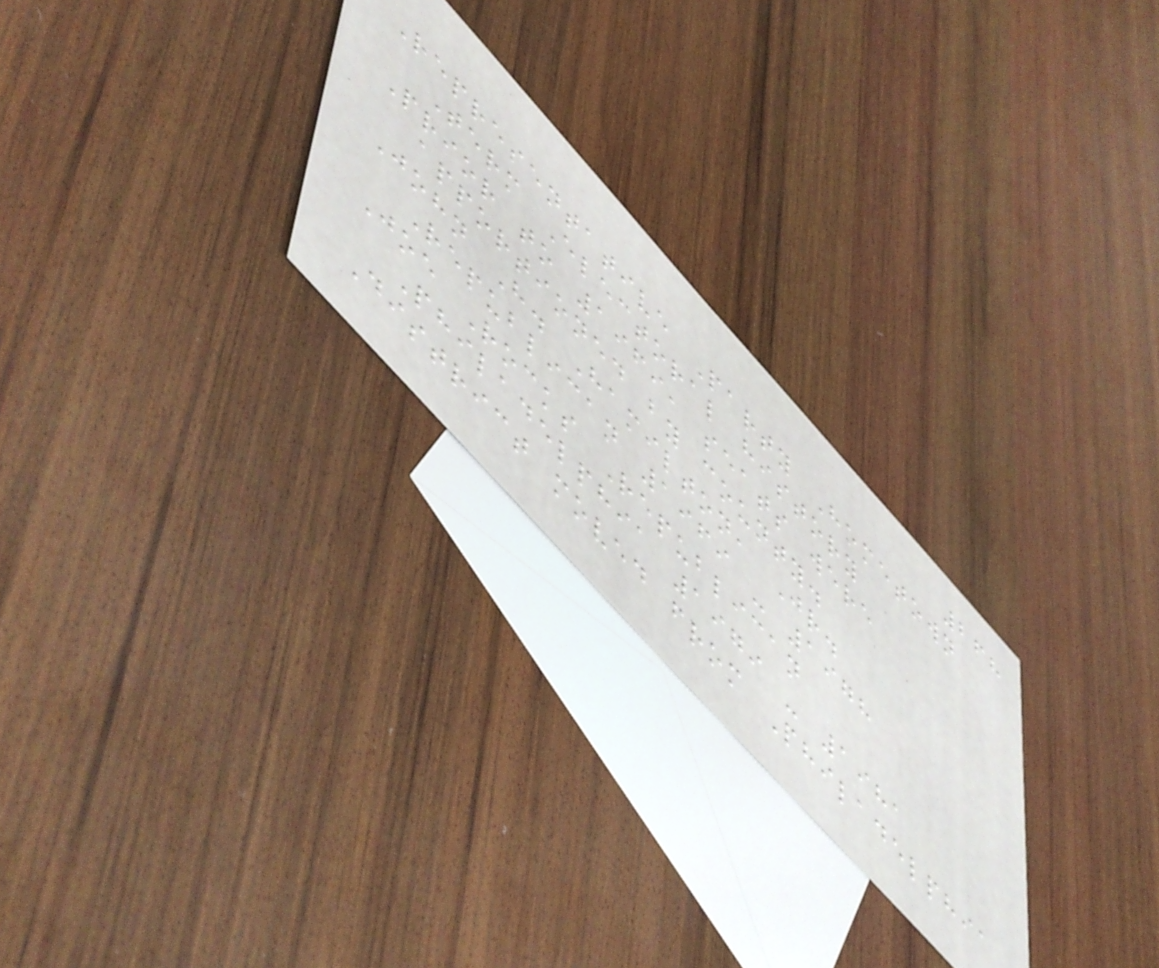268
Representative Party Hometown
Term Electoral history
Prior to 1969, seats were
apportioned by county.
John H. Hamilton, Jr.
Republican 1969 - 1978
Joe Rocks Republican
Philadelphia 1979 - 1981
District moved from Philadelphia
